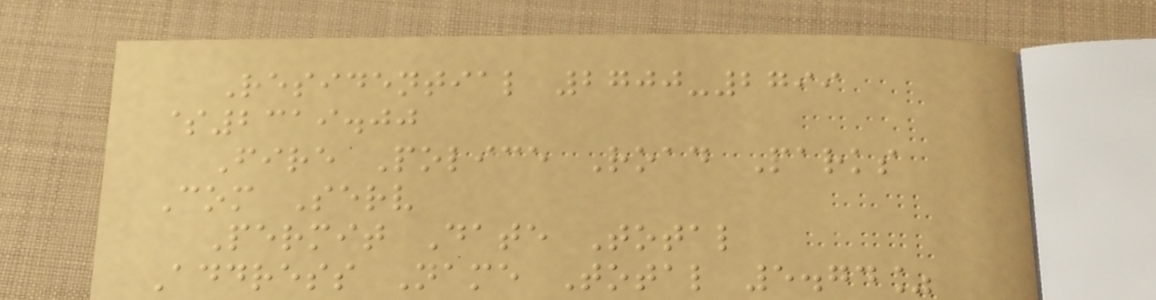Residential 2700-2799
$2319.00
Fire Police Road Parks
Com Serv
Permit Date Total
Address Name Total 5.74%
